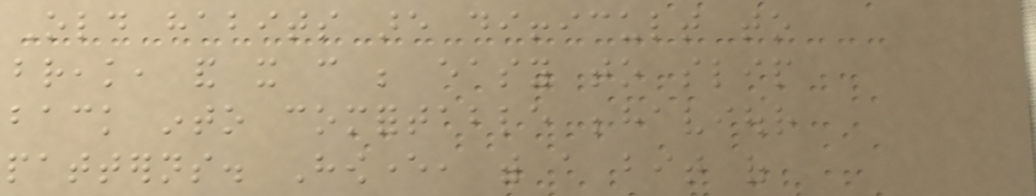Old habits are difficult to
break, and it can be easy to slip
back into comfortable behaviour
patterns. However, with a bit of
